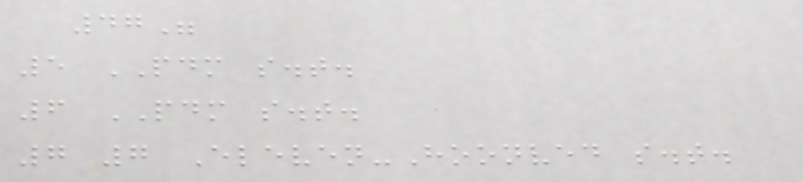47"
5 PDM s.t.
6 PDM s.t.
7 7 Eleven-Hoonved s.t.
